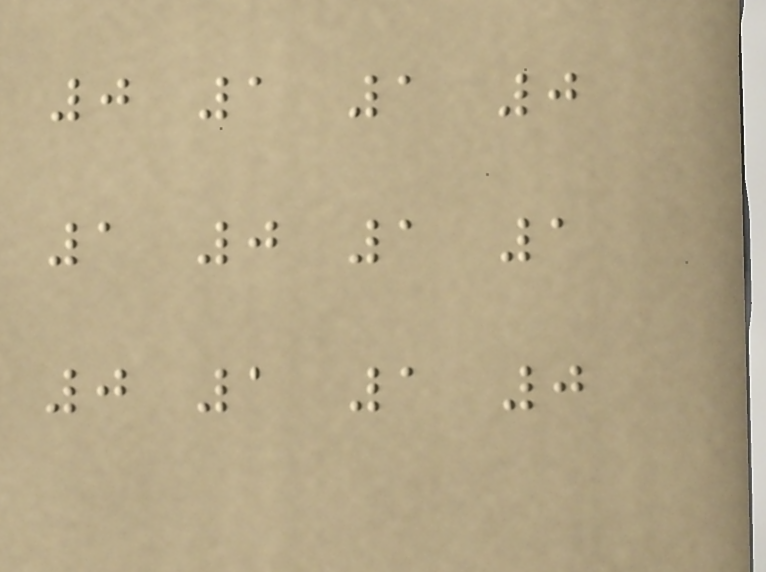0 1 1 0
1 0 1 1
0 1 1 0
